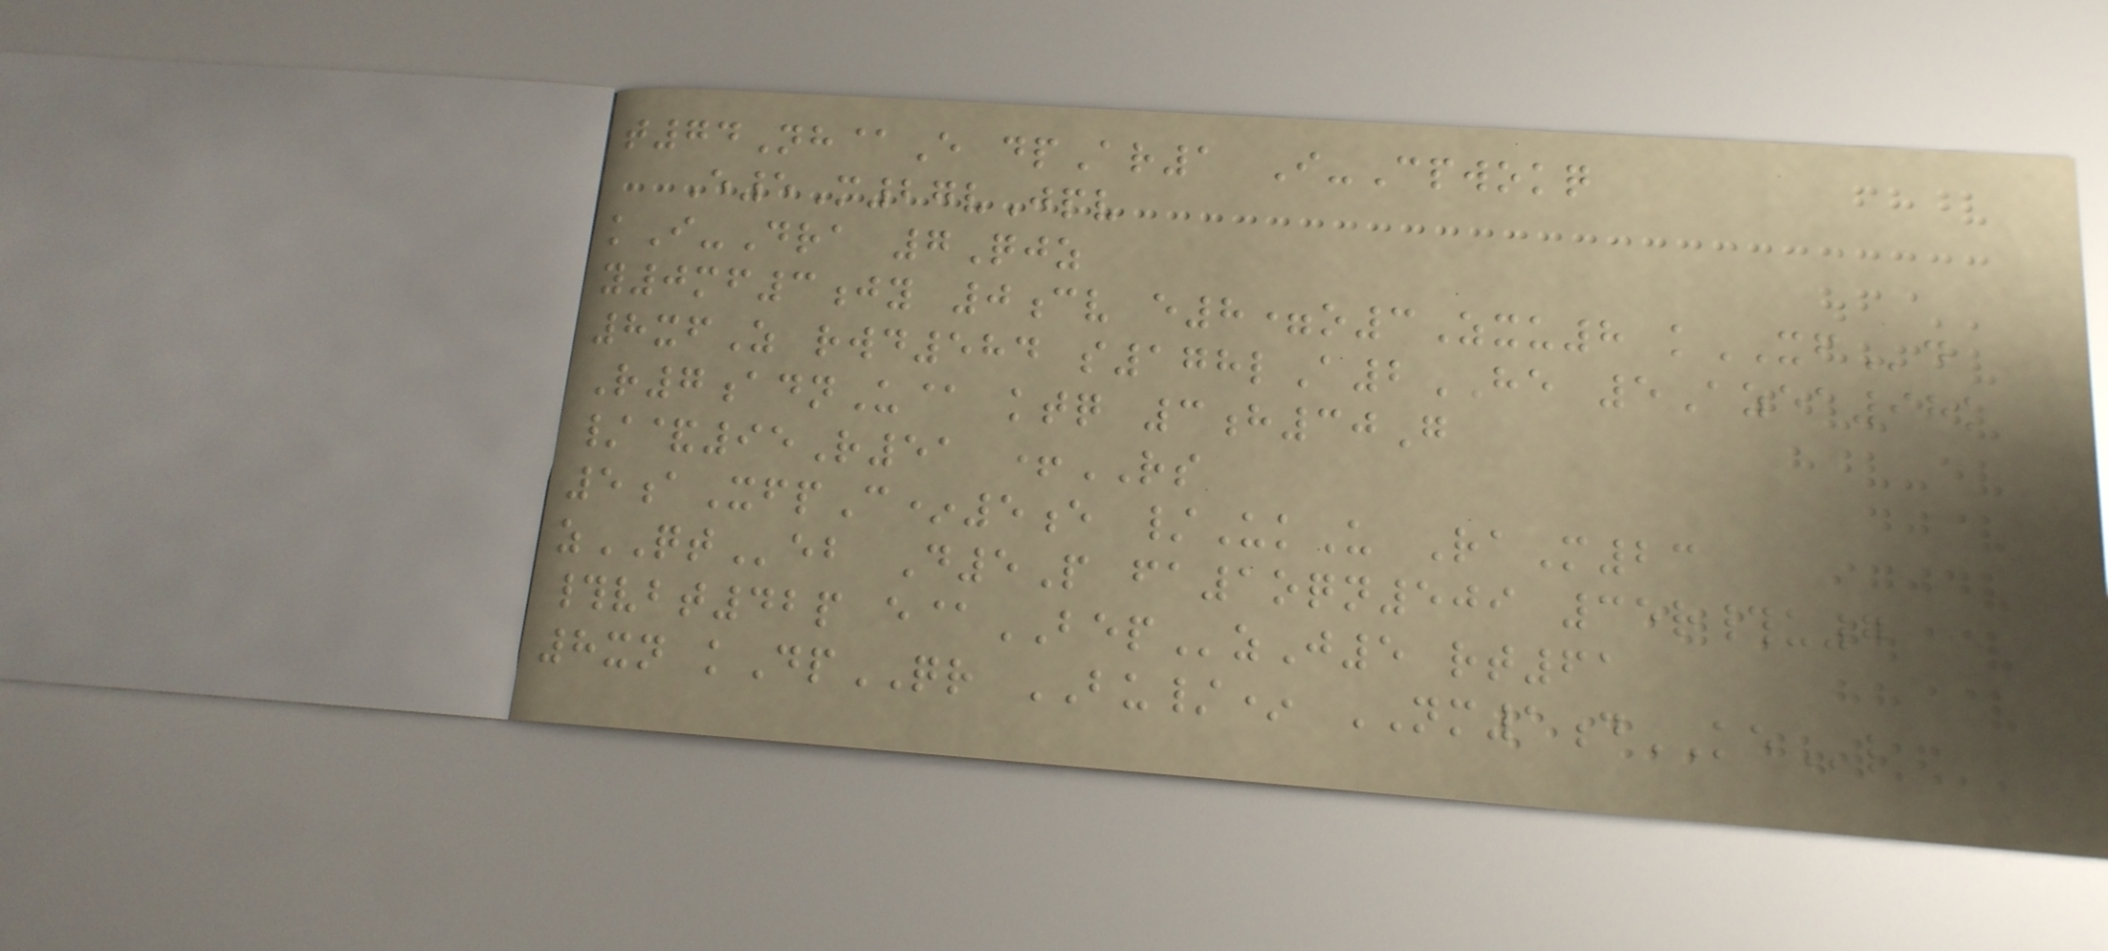t74Nh@E dpAr1 I-Cpwokq
E5M27vJpv
kI-Dra 7Qjz
y0mf3jy 0cv e8=o3Zxu8 kXFd
8xfZ rwd584 s178lA2HE 5Azea98k
R7adnU@ ktq 3h30G
/&95R51 +RS
5aXfpC*5e /UkU RaM23
zQTeb D5P fa1oqn509 35r#u7
#vbt42p e@BEPzJ5 rt61
8xn kDpQR BU/* NM1dKEl
